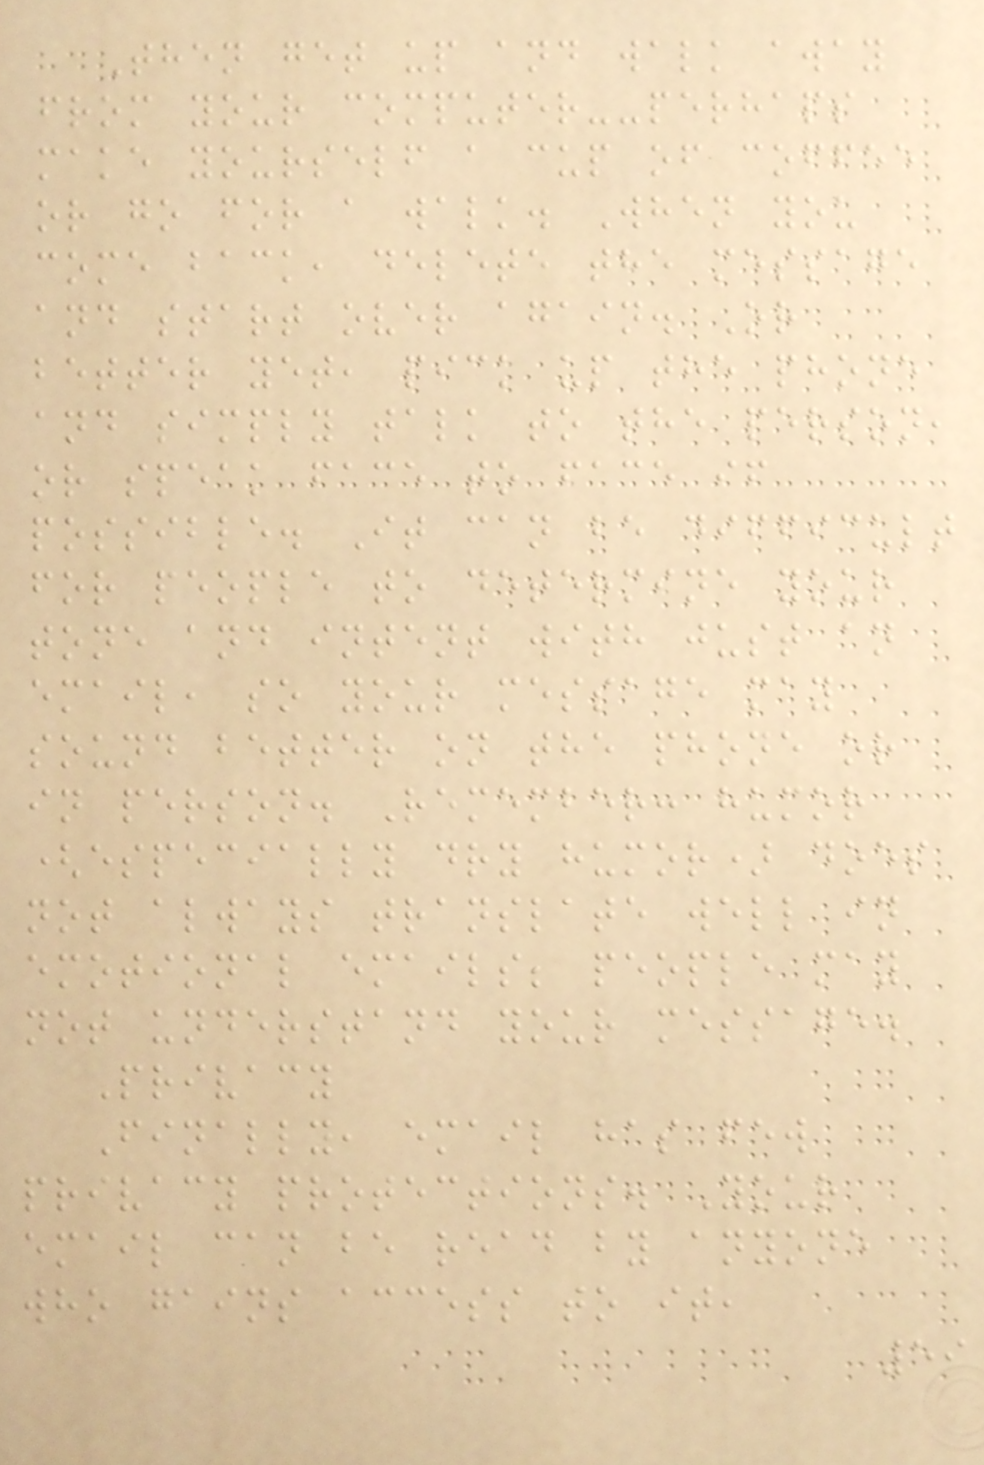Then get up and walk away
from your computer--perhaps
make yourself a cup of coffee
or go for a walk. When you
come back, delete the message
and start over again. Or
better yet, pick up the phone
and simply talk to the person,
or speak face to face if
possible. It can be difficult
for people to determine your
tone and intent with just an
email, so your message may
sound better on the phone or
in person. Remember: humor
(especially dry humor) does
not always translate well in
emotional emails; people may
not understand your message.
Privacy
Finally, email has few
privacy protections. Your
email can be read by anyone
who gains access to it,
59
